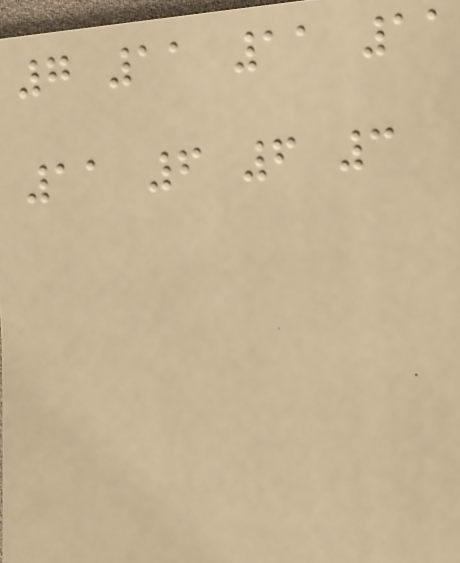7 11 11 11
11 6 6 3
